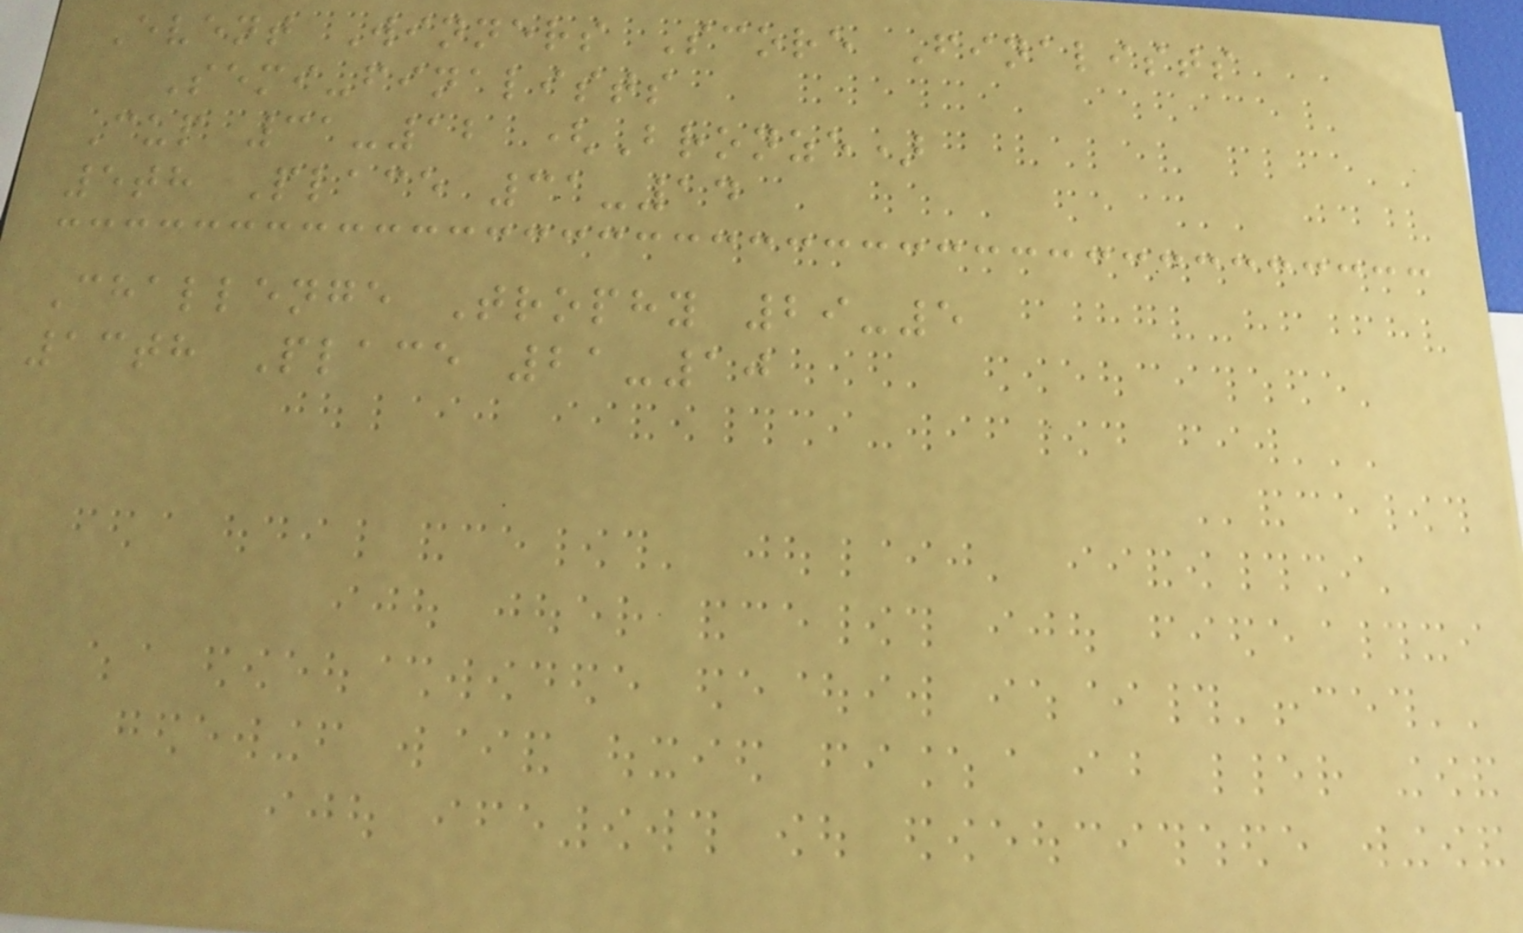Event Winners Score Finalists
Semi-finalists
Cup 31-12 (Bronze)
5th Place 31-14
Challenge Trophy 29-5
13th Place 21-10
